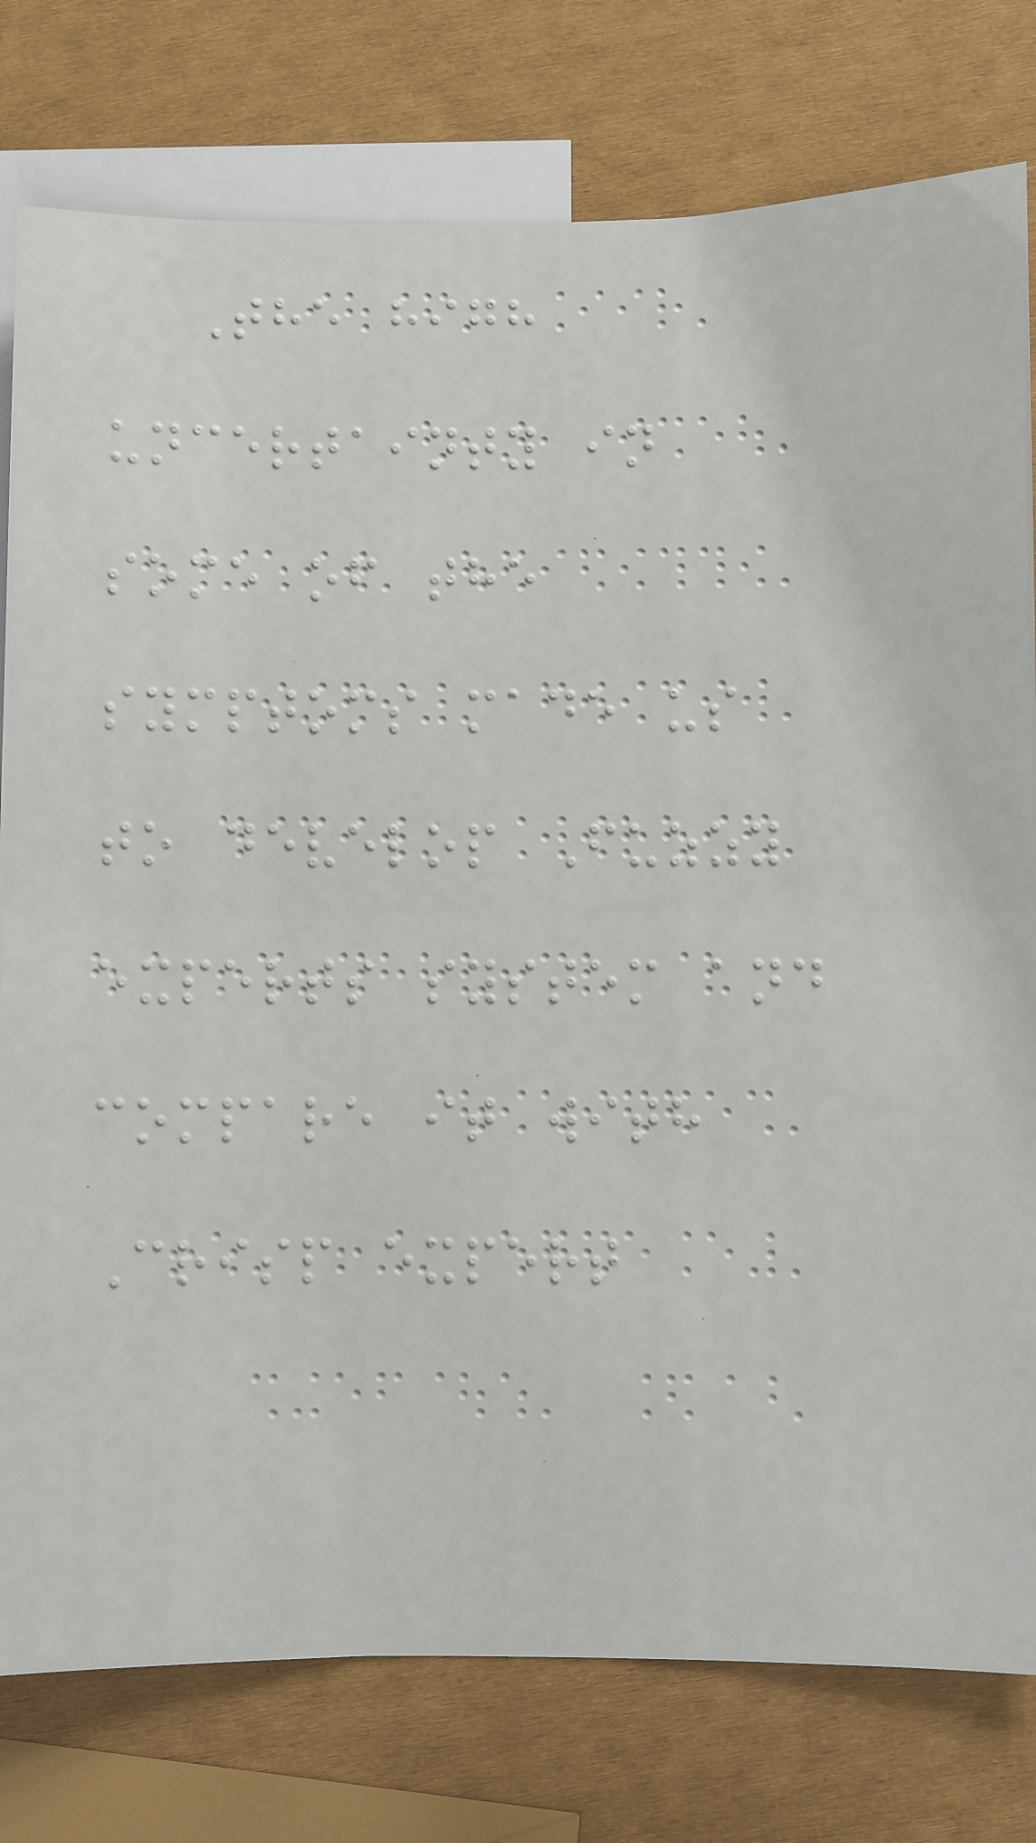The high
uncertainty in
some of the
symptoms made us
to develop Fuzzy
experts system and
compare it with
Crisp expert
